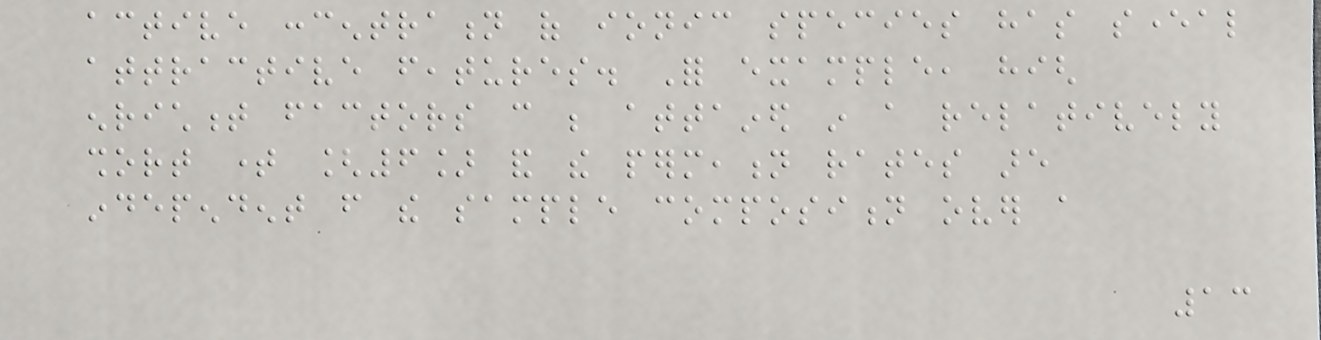active concentration of ionic species has several
attractive features. For example, high
enrichment factors can be attained in a relatively
short time [6] and the permeation rates are
independent from the sample composition over a
13
